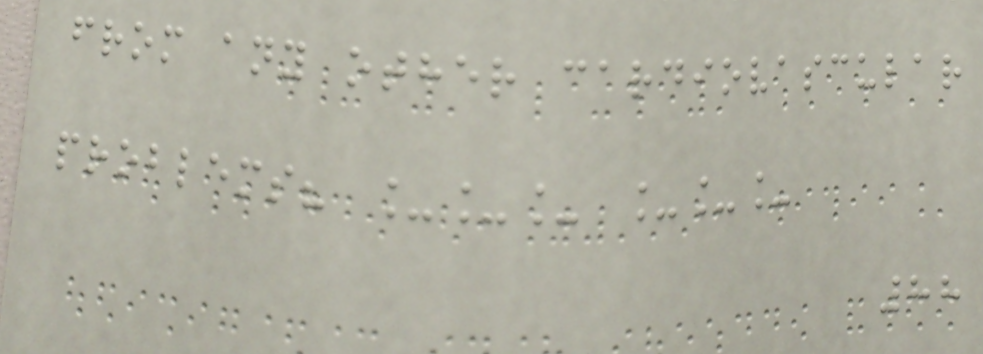from any other cardiovascular
problems? ___ ___
88
